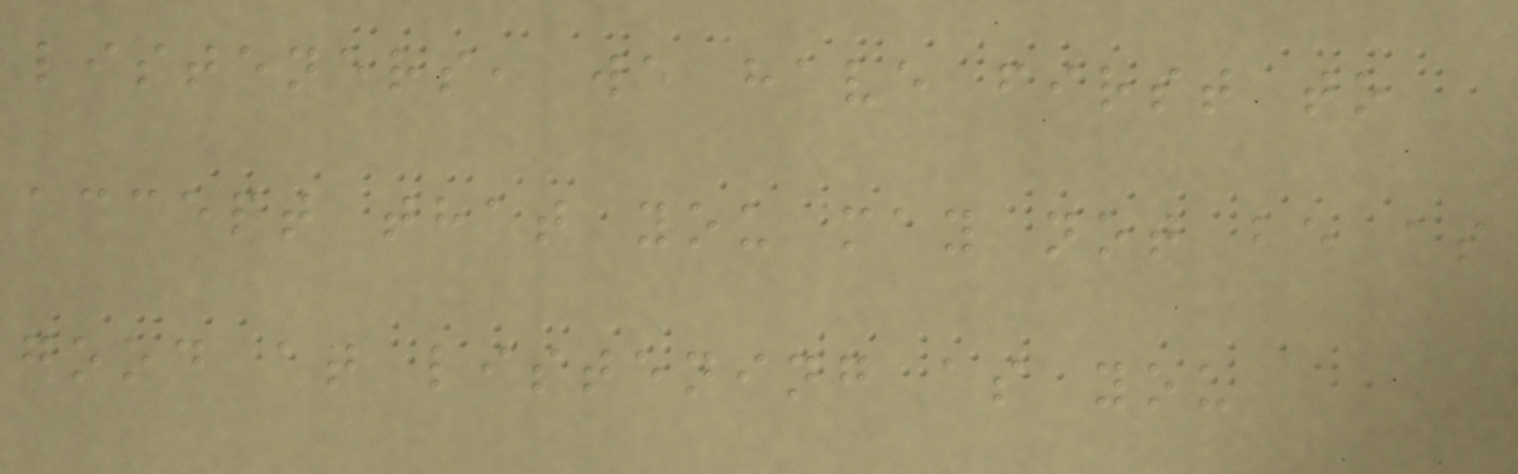listeners, we have first to
accept that you may not be as
good at listening as you
